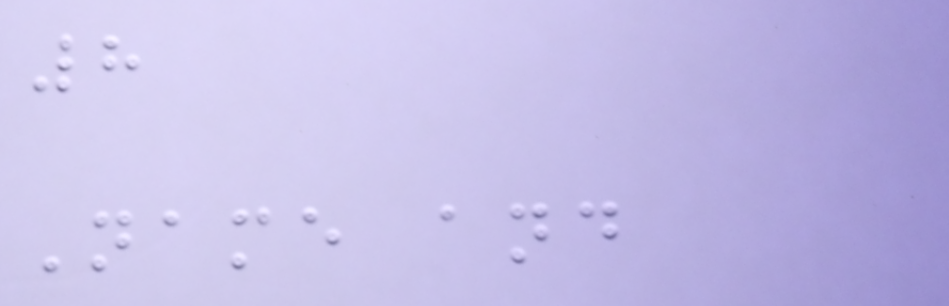8
Name and
